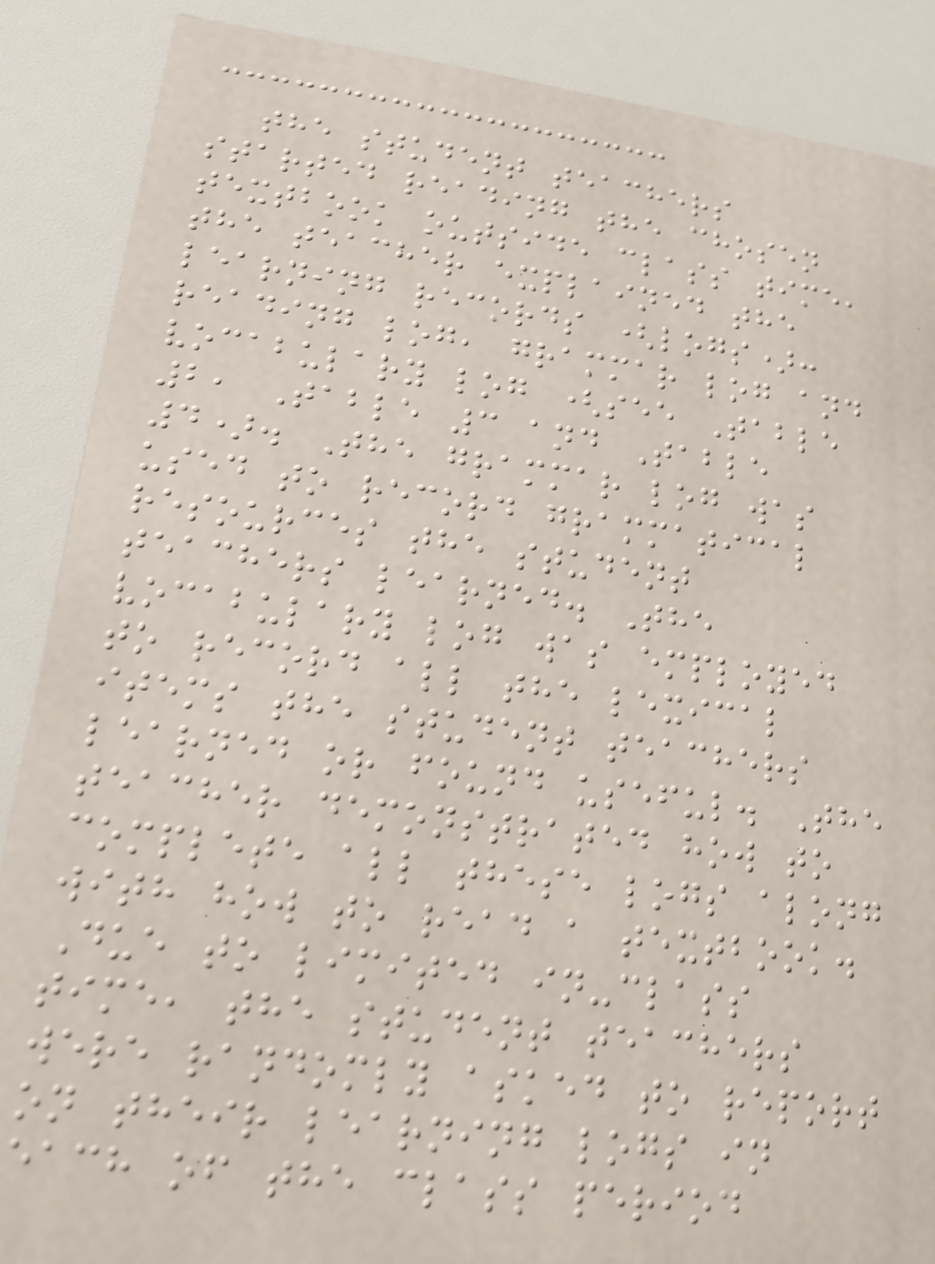the student teachers
started reading the chosen
textbook outside class time,
the teacher explained the
learning records (logs):
reading log, grammar log and
vocabulary log (see Table
2, Table 3 and Table
4). The grammar log was
used to record grammatical
resources the student
teachers learned. The
vocabulary log was employed
to record all the lexical
items the student teachers
learned or found useful. The
teacher demonstrated how to
complete all these logs along
with how to read a textbook.
Due to limited in-class
time, the student teachers
were randomly asked to report
on their learning logs in
each of the class period
